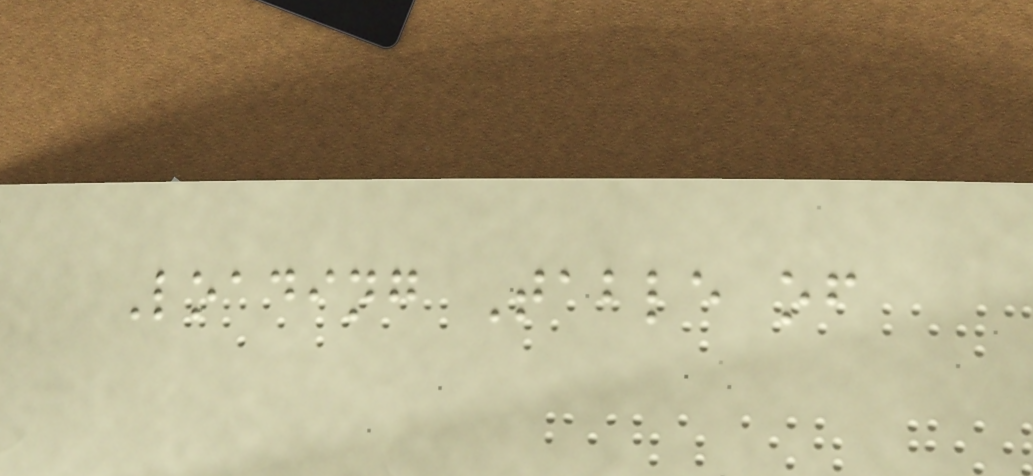Loading Table of
